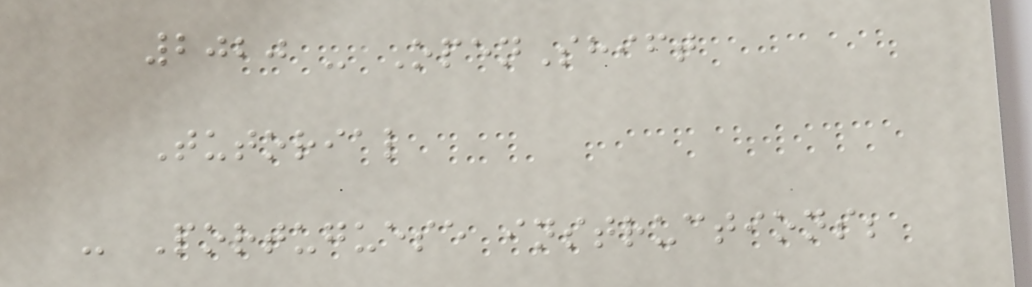2020 - OpenShift
Tutorial
- Portuguese instructions;
